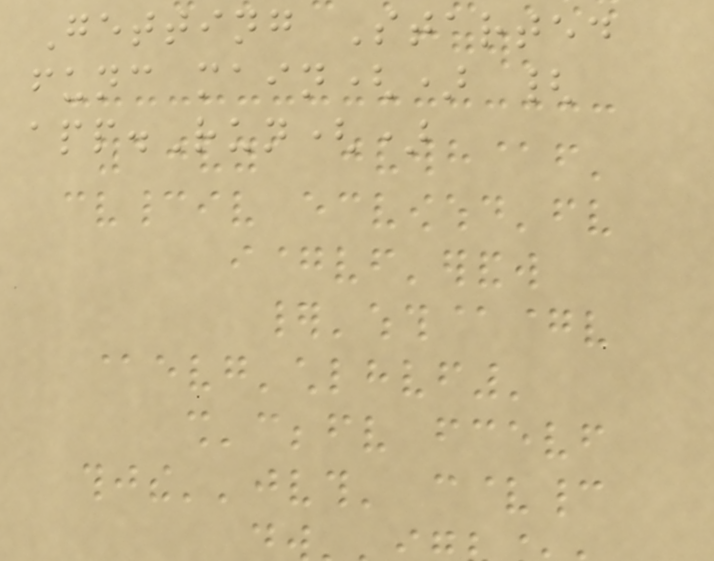Getting Started
func main() {
app.Run()
